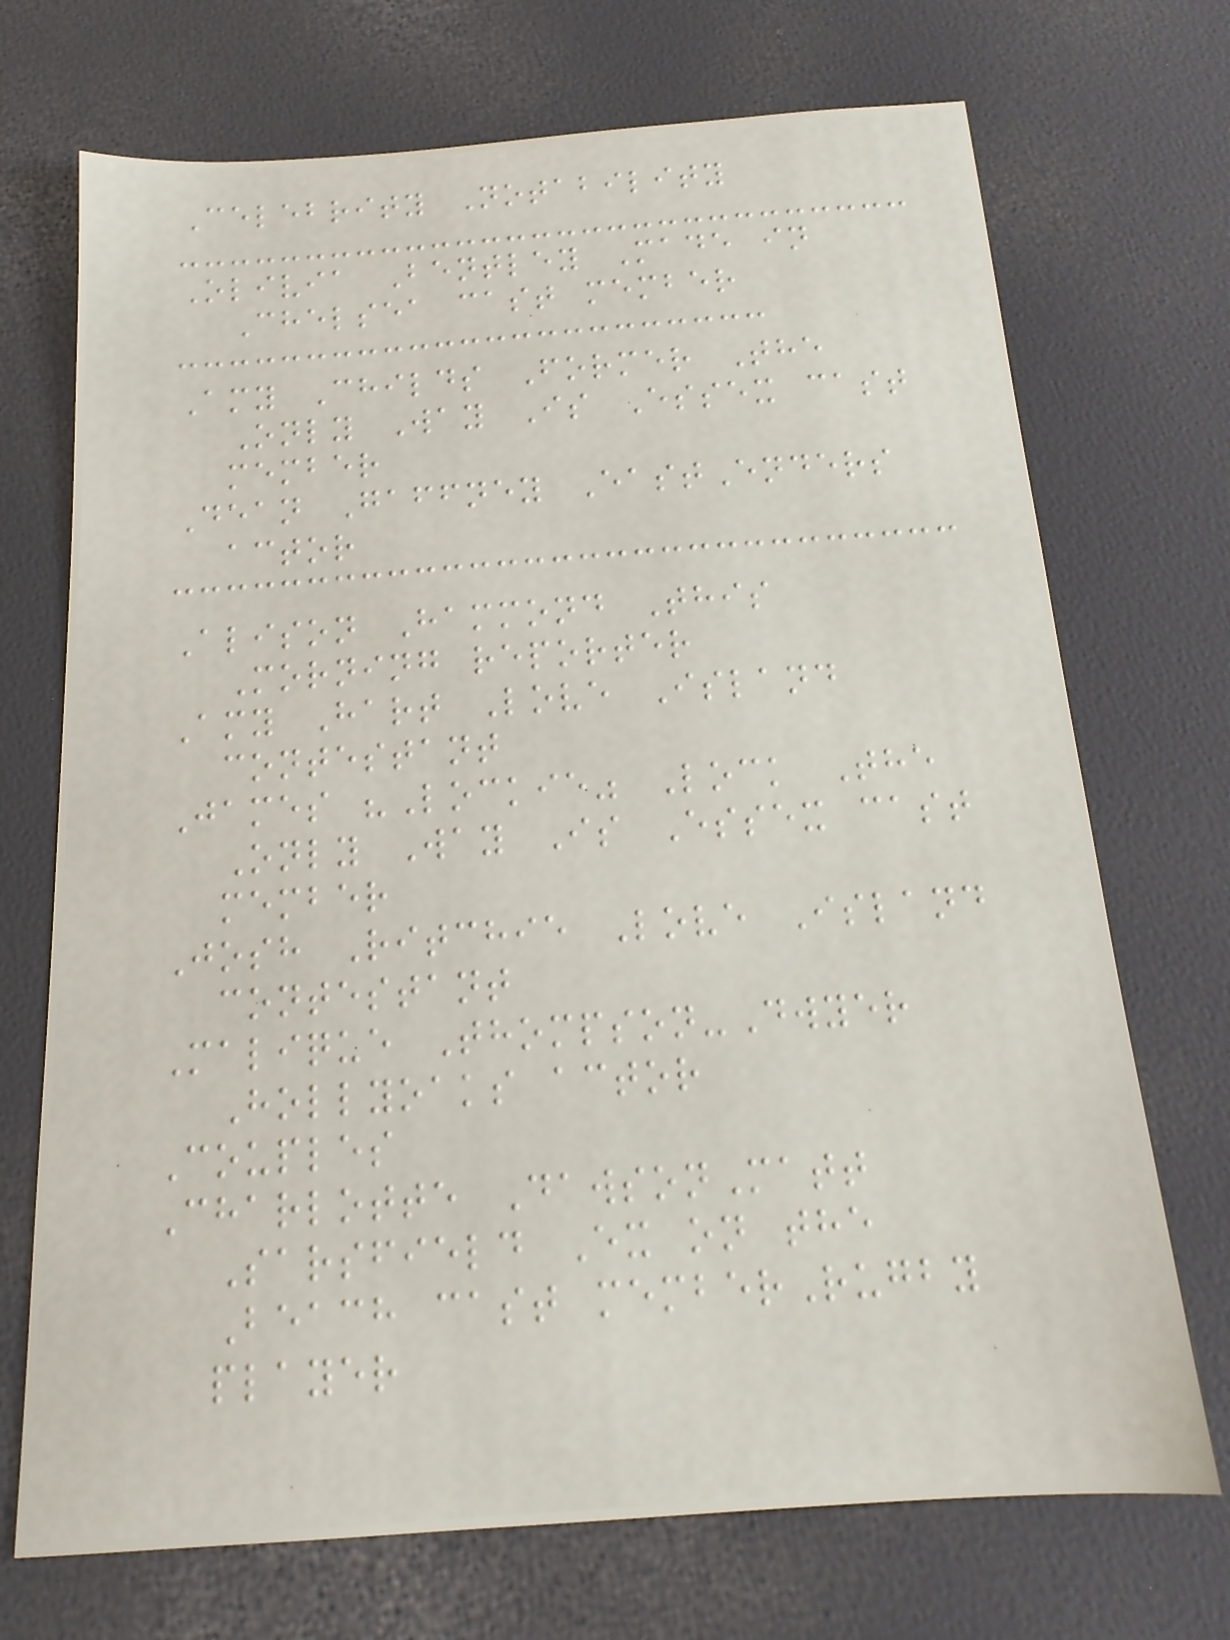Celebrity Notability
Olivia Bentley Made in
Chelsea cast member
Amy Childs Former The
Only Way Is Essex cast
member
Dean Gaffney EastEnders
actor
Alison Hammond This
Morning reporter
Amy Hart Love Island
contestant
James "Lockie" Lock The
Only Way Is Essex cast
member
Josh Ritchie Love Island
contestant
Malique Thompson-Dwyer
Hollyoaks actor
Couples
Charlotte DawsonMatt
Sarsfield Ex on the
Beach cast memberRugby
player
